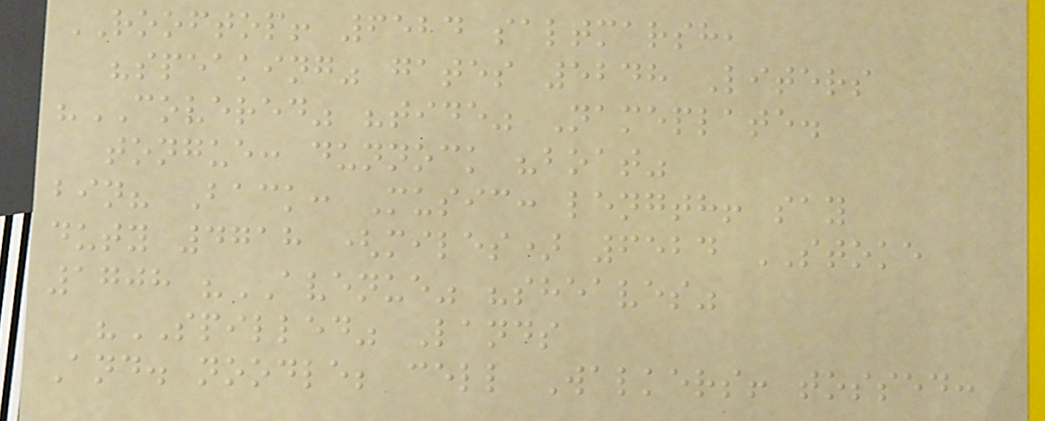ROOFTOP! 6524 saltmarsh,
"speaking" gates 5248 Liters
"COVERED" "tide" Nameplate.
tongue: dunnock "boat"
bin? Back: Music: length! say
duty 4718 (miles) 6524 STOKE
1708 "AVENUE" "sheaves"
"SPILLED" Lands
And. noodle; cell Walkers! tossed:
